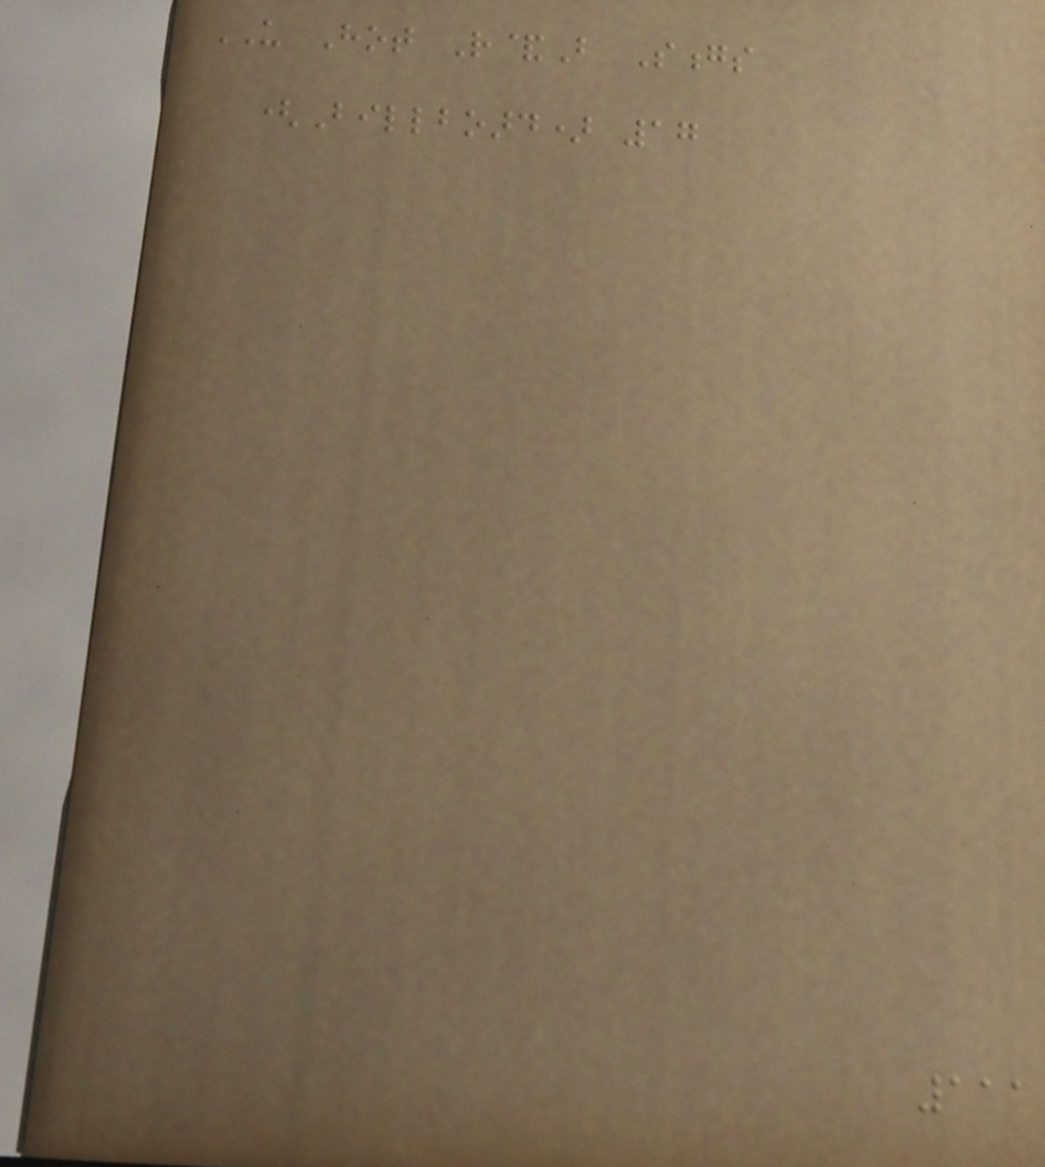US Hot R&B Songs
(Billboard) 17
111
